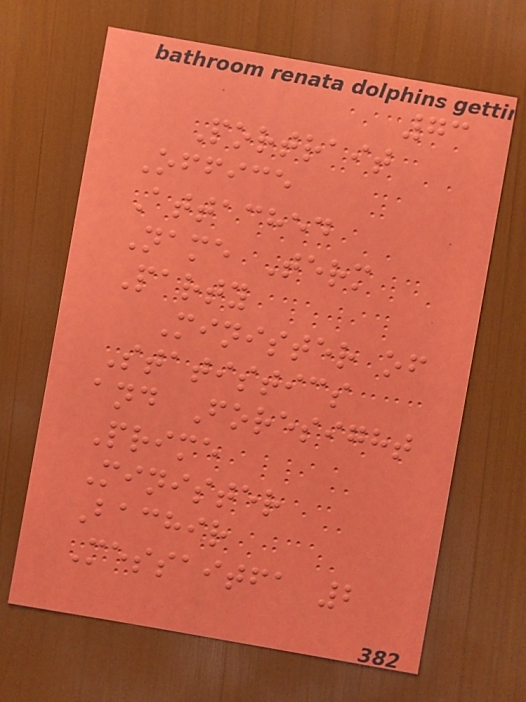73
Portrait
Office
Attached
Name Term
Party
Minister of
Statistics
and Foresight
Prime
Minister
Bachir
Messaitfa 2
